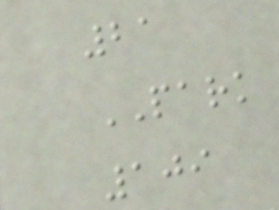21
PARK
109
